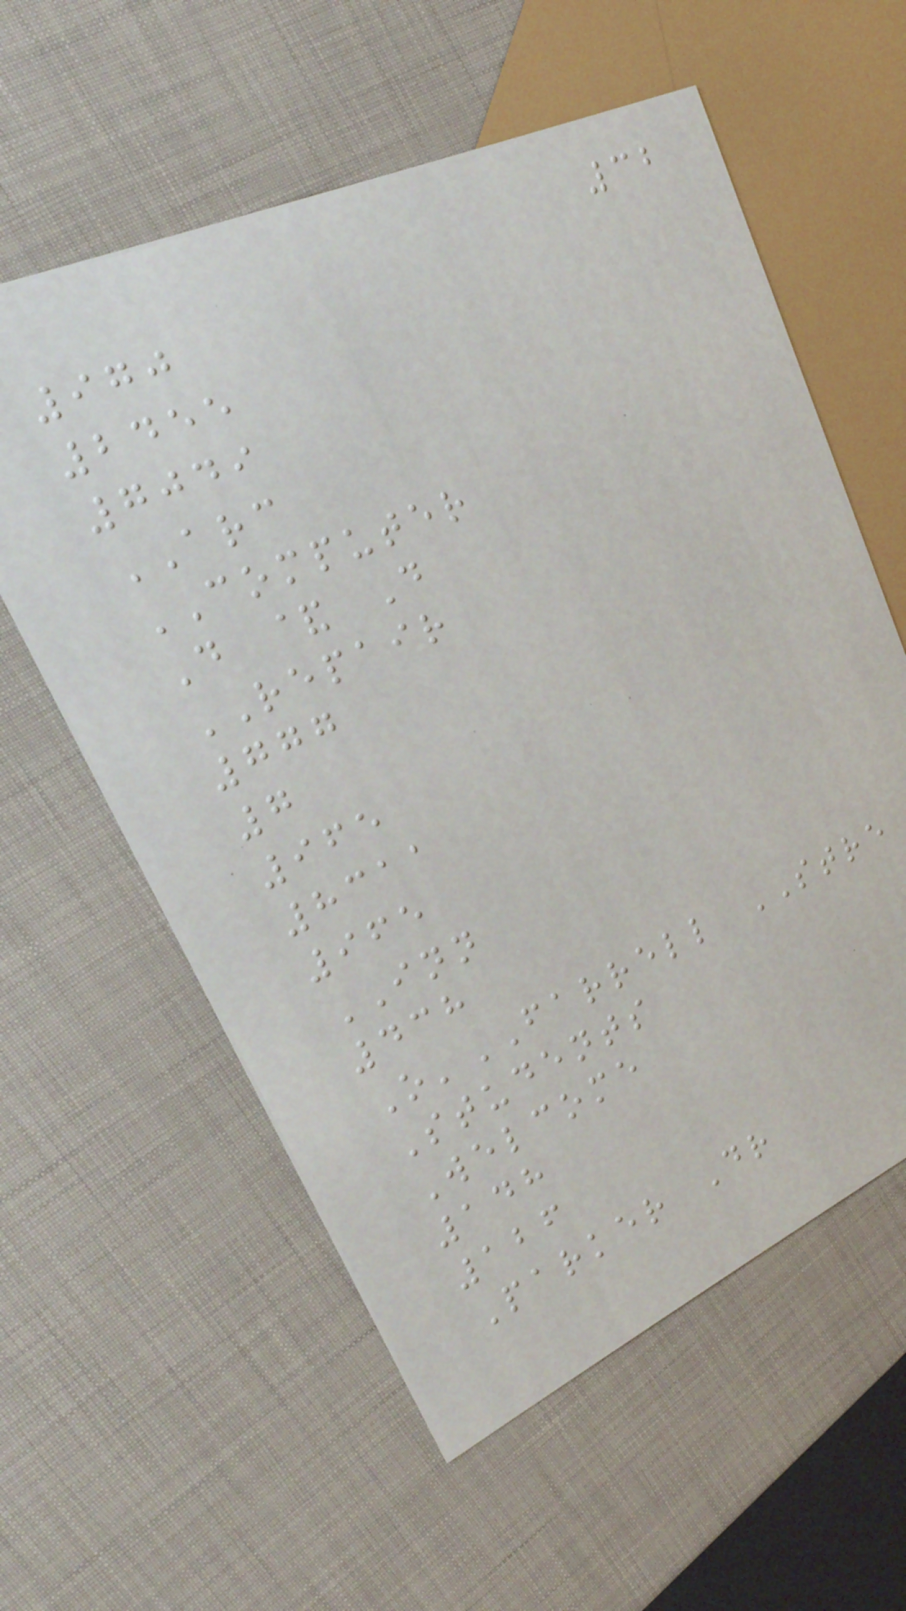32
970
2455
7049
ARC
COMPUTER
D & D
REPAIR
777
7
965
8311
965
INN
438
O'FARRELL STRE
Students
Welcome
148
126
Parker Dr
